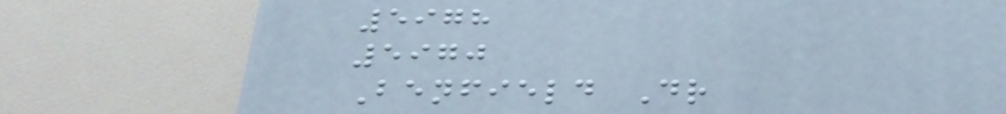5978
5970
Benfield Dr
